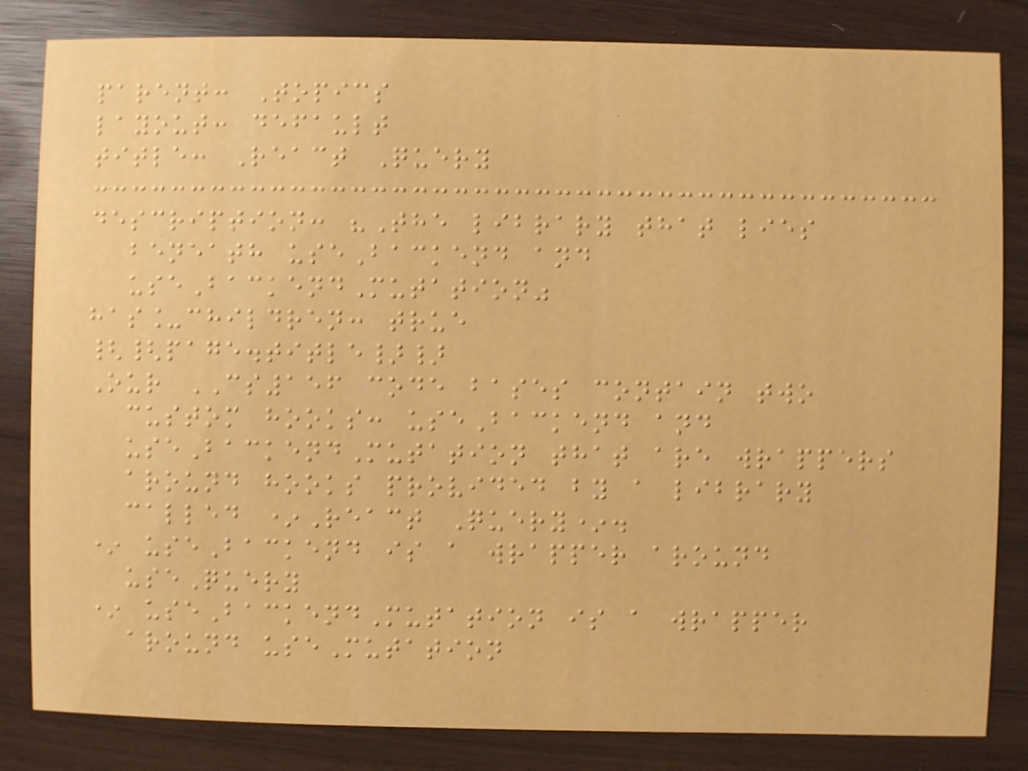parent: Topics
layout: default
title: React Query
description: "The library that lies
beneath useBackend and
useBackendMutation"
has_children: true
{{page.title}}
Our CS156 code bases contain two
custom hooks: useBackend and
useBackendMutation that are wrappers
around hooks provided by a library
called *React Query*.
* useBackend is a wrapper around
useQuery
* useBackendMutation is a wrapper
around useMutation
